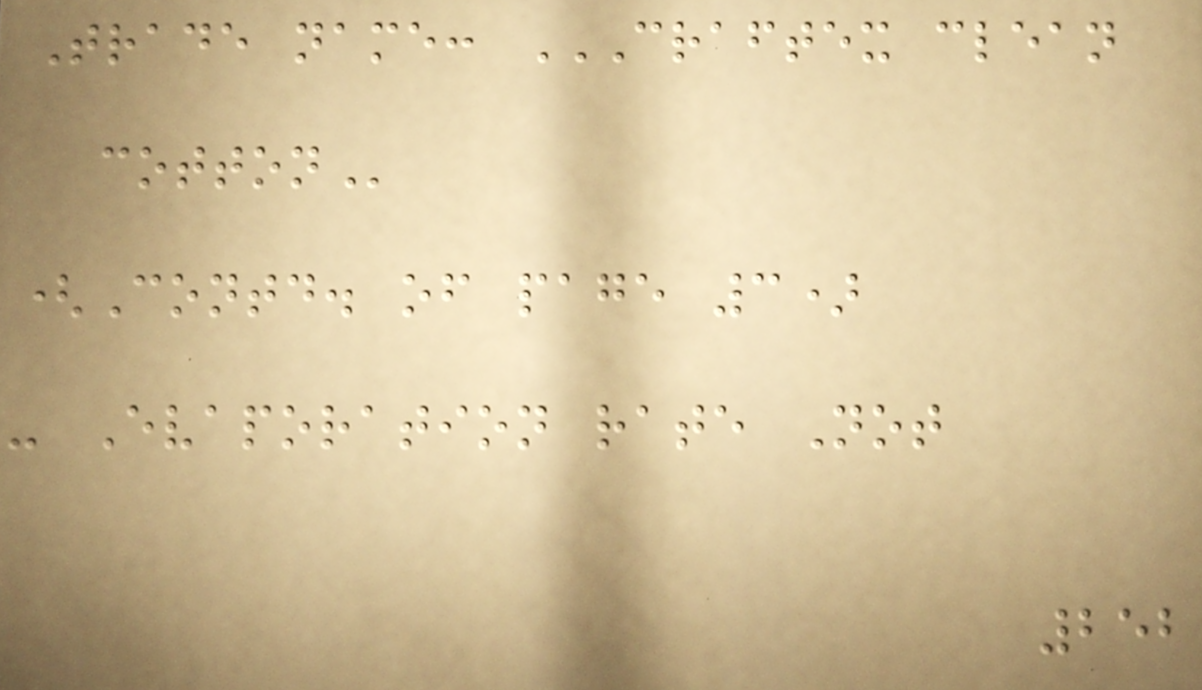Trade name: CRAFTEX CLEAN
COTTON
(Contd. of page 3)
- Evaporation rate Not
252
